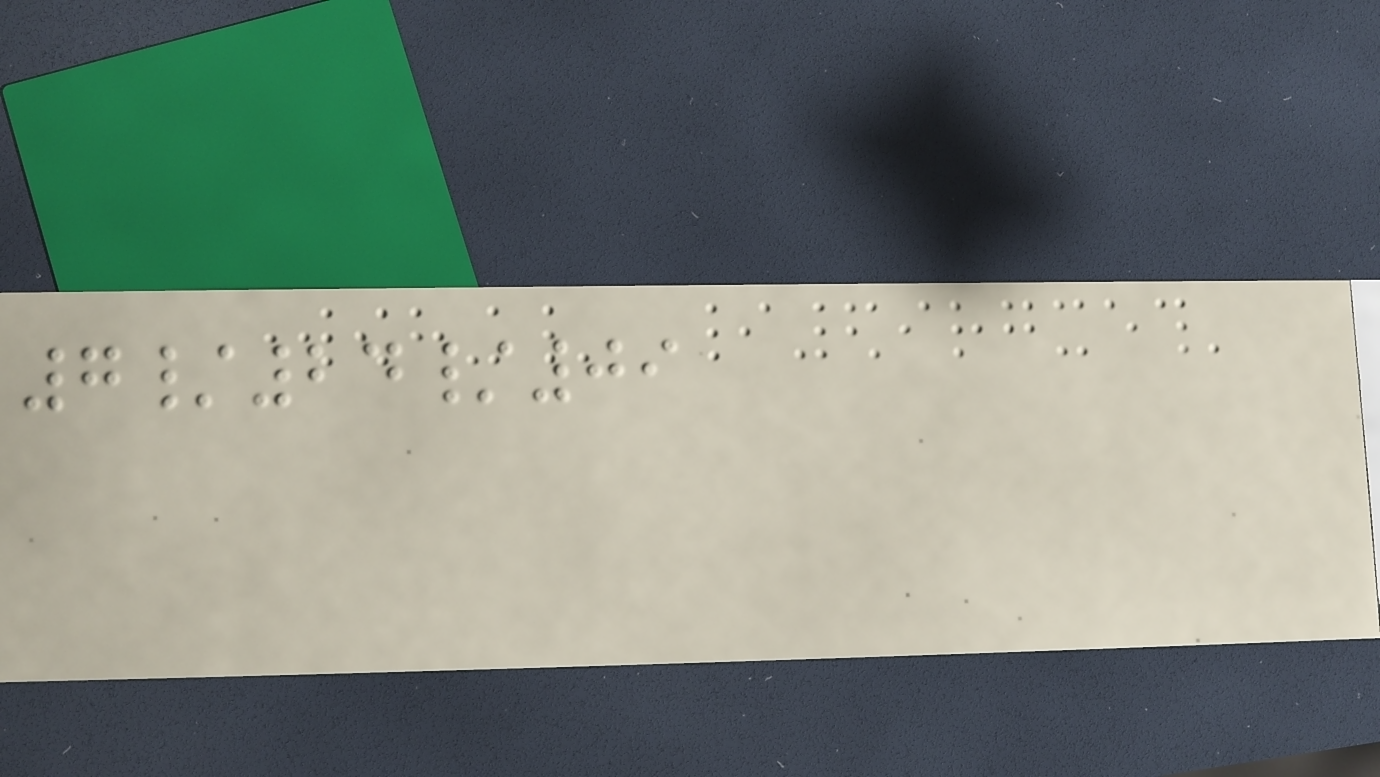7/24/09
